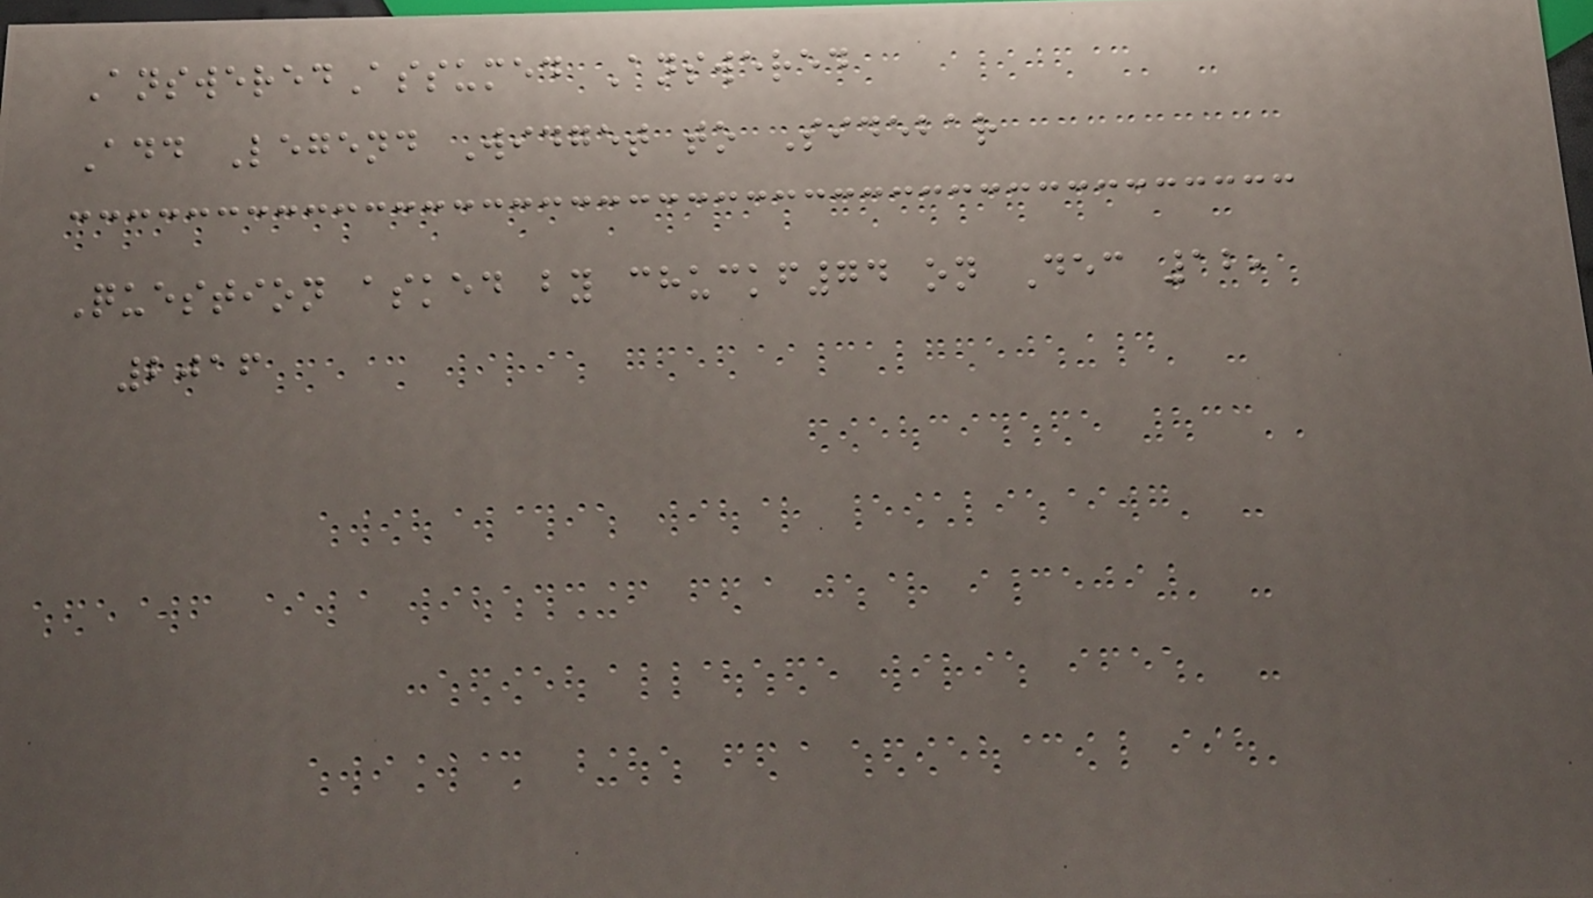AnsweredAssumed Answered
Add Legend Widget to Sidebar
Question asked by chuckf74 on Dec 12,
2016
